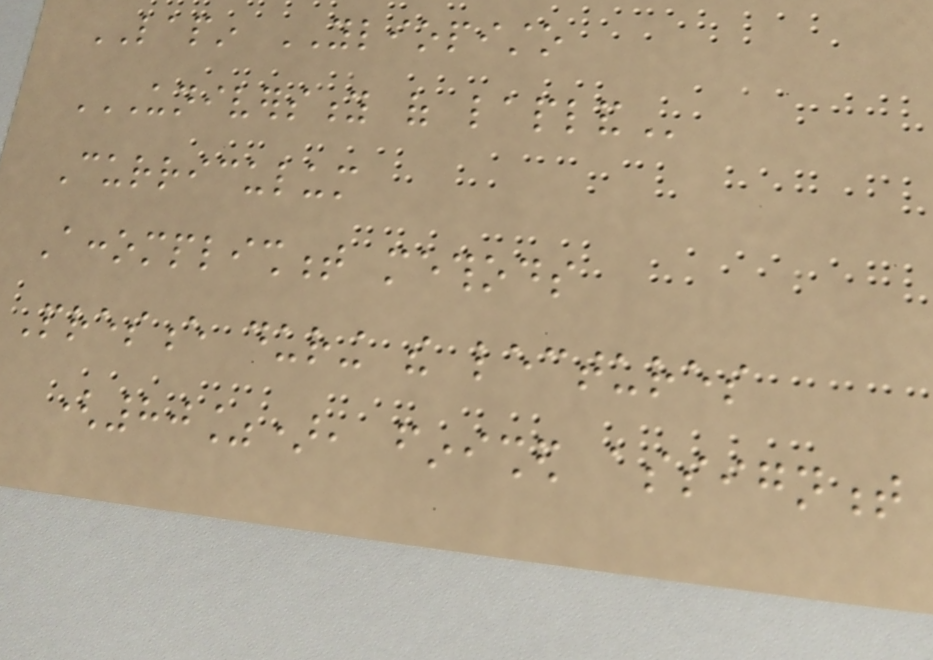LAPIN YLIOPISTO
UNIVERSITY OF LAPLAND
Curriculum
Accomplishment methods
Presence during the lectures
(80%), finished assignment
